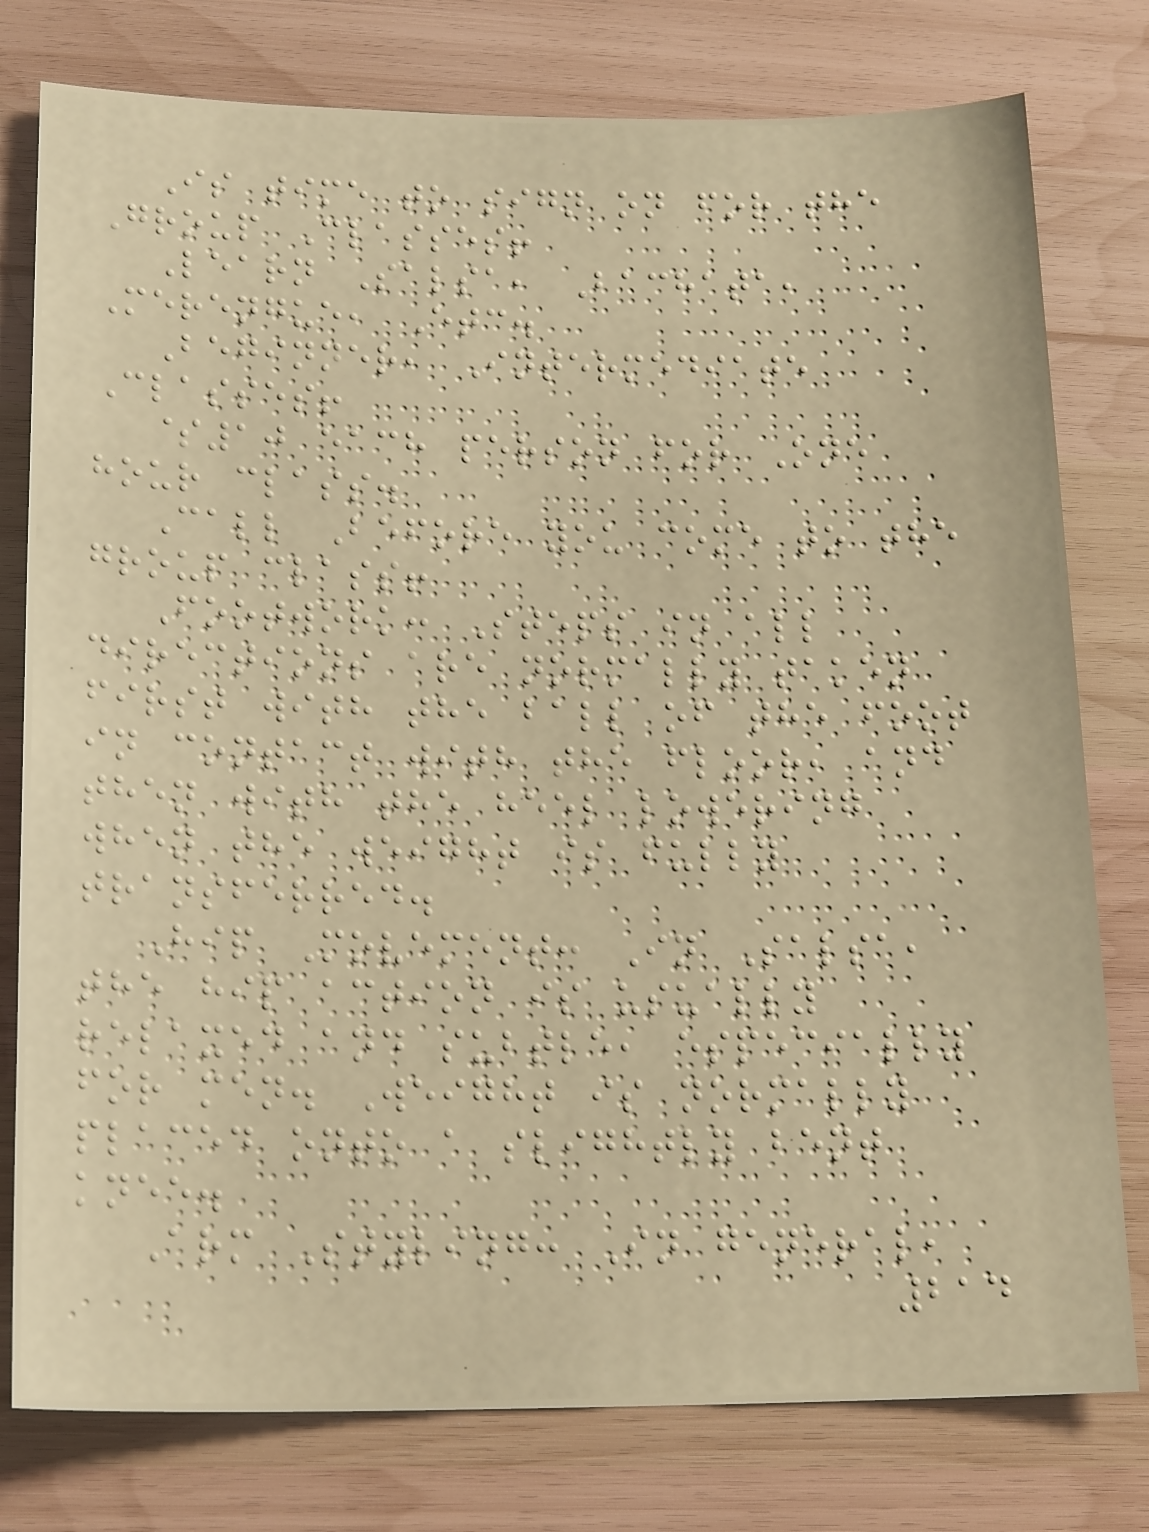Is time to sign on for the
Group Classes!
Learn Salsa, Bachata,
Merengue, Etc.
Beginner, Intermediate
Classes!
$10 each person for One
hour class.
Call Before you come to the
group class!
Footwork: Steps in all
directions are normally taken
first with the ball of the foot
in contact with the floor, and
then with the heel lowering
when the weight is fully
transferred.
Hip Movement: In Salsa,
the hip action is usually
relaxed and subtle, especially
for men. Weight is normally
placed onto a slightly bent
knee.
Arm Styling: In general,
214
